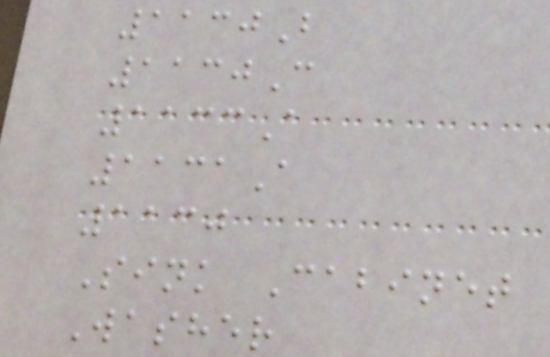1130B
1130C
1133A
1131A
1130
Sink Cabinet
Washer
